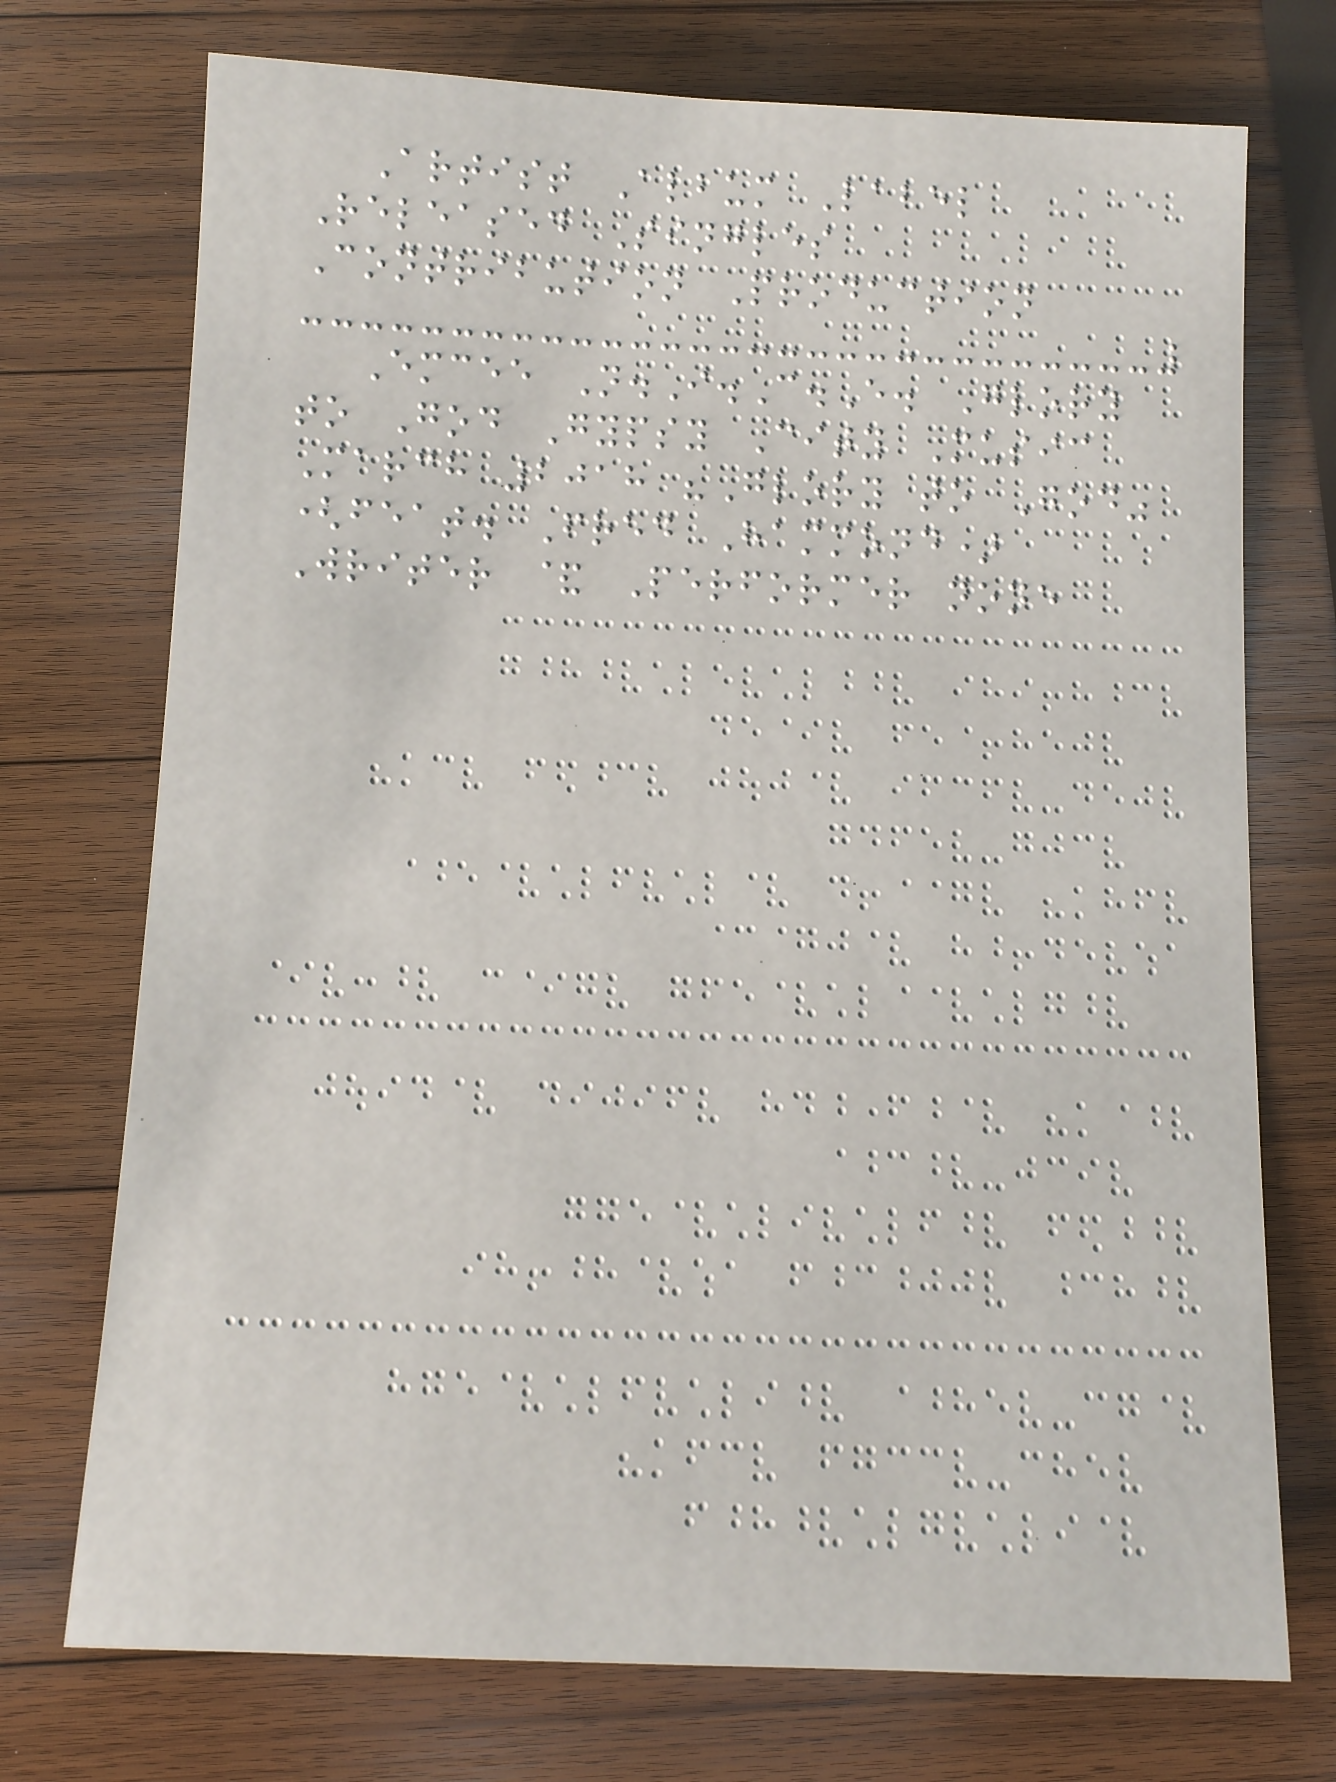Artist Album Label
Released Singles
Contribution Production
Emcee N.I.C.E. Glory
to God Gypsy City Music
March 2018 "Glory to God"
(feat. Fred Hammond)
Writer & Performer none
